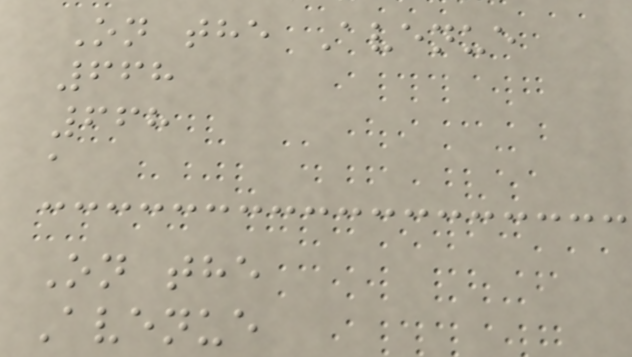On the Avenue
668
668
a
On the
Avenue
